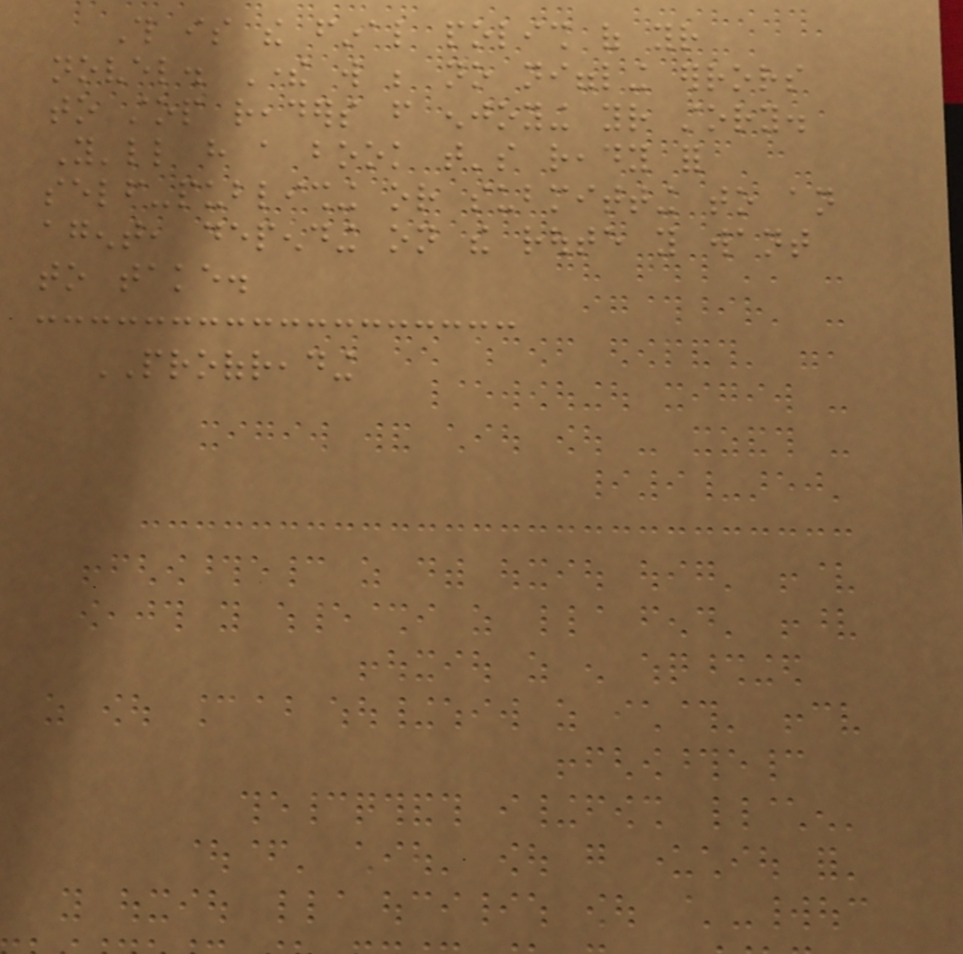This is the final polish of your
novel. There will be no niggling errors
to stop readers from enjoying your story.
You'll have a book that's ready for
self-publishing or submitting to an
agent, depending on the route you want
to take.
PROOFREADING
